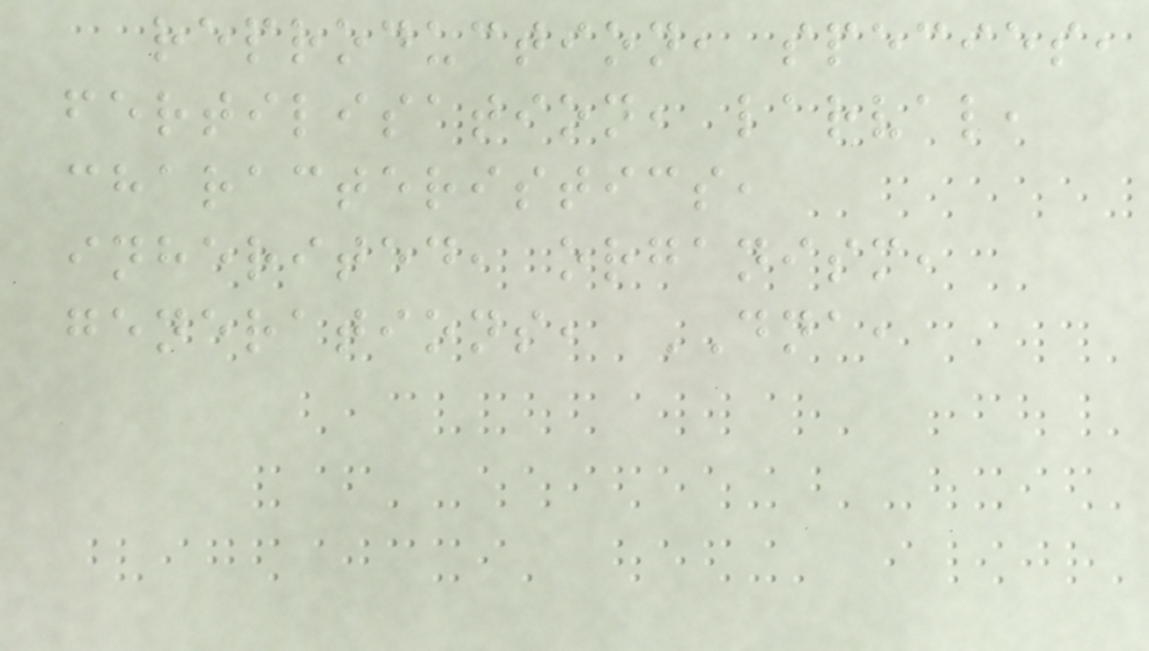reproduction, species,
fertilisation, larval,
characteristics,
inherited, organism,
generations, DNA,
